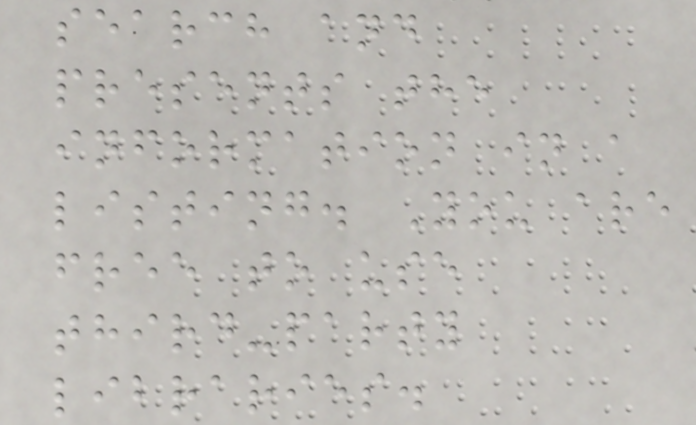search and
presents the
information in a
listing. You are
free to use
third-party
libraries.
